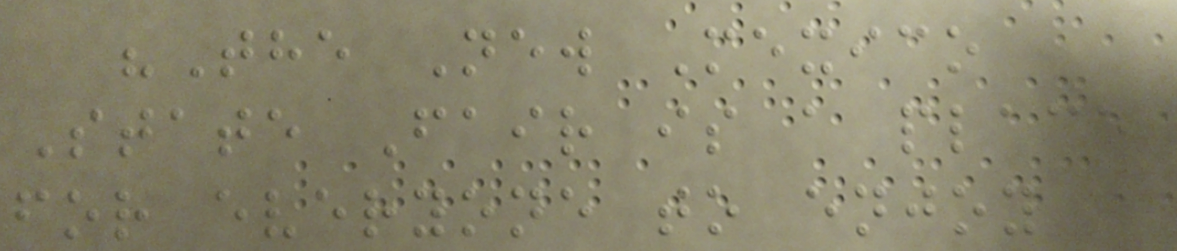"The New Mexico
State Fair is a place
for everyone to enjoy
